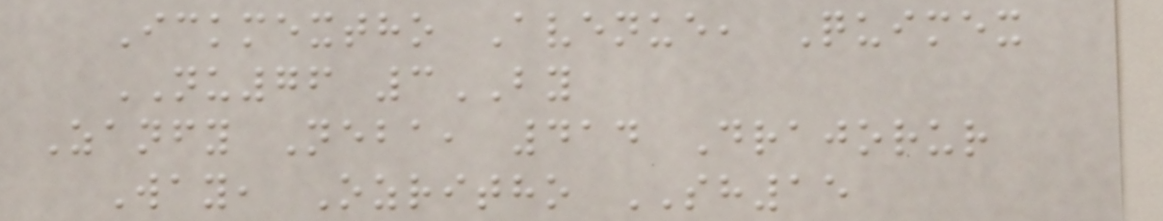Ickmextho Avenue, Quimex
NU76 3BY
Zanfy Neba, 414 Drajorur
Way, Ozritho SH15
